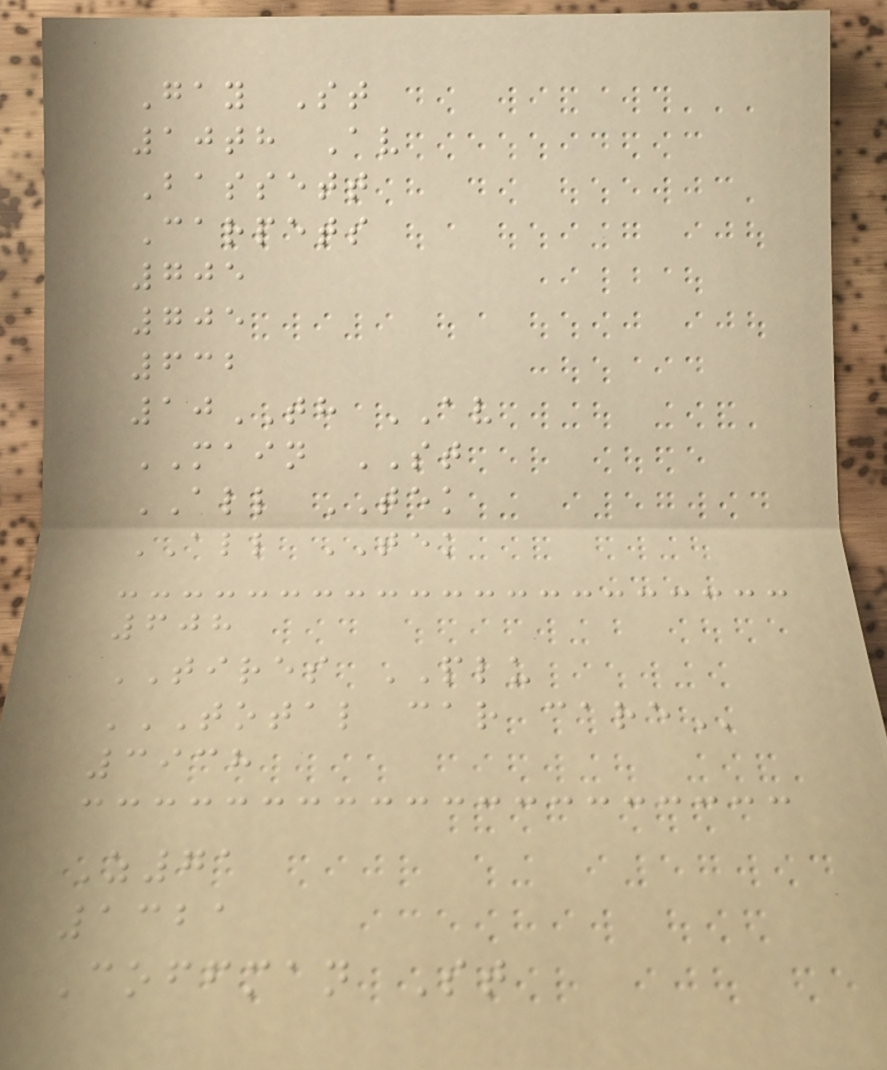Gay St
10th Av
Bassett
Carpets
705
705
632
10TH AV
MAIN ST
ALL TEK
ALL TEK
608
TIRES PLU
TOTAL CAR CARE
3938
Z71
1321
Coffman St
